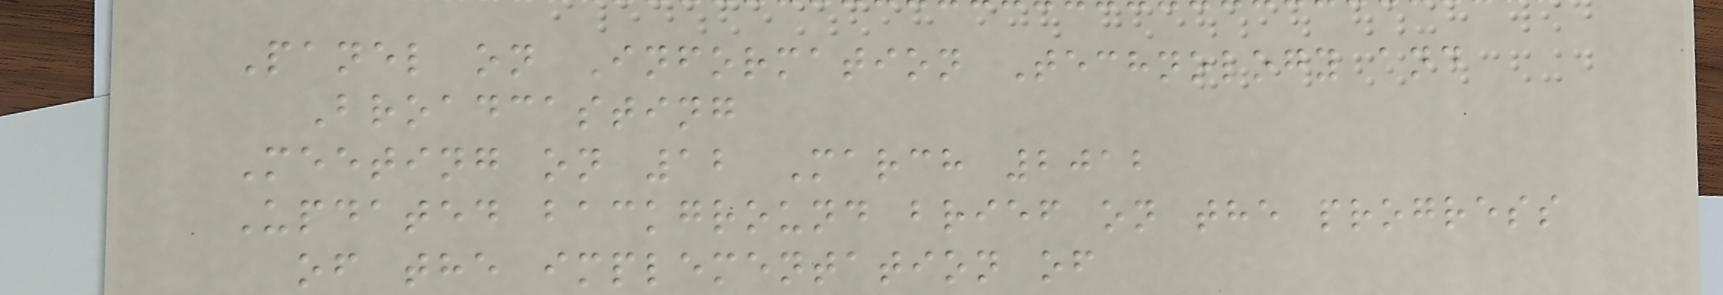Panel on Information Technology and
Broadcasting
Meeting on 12 March 2012
Updated background brief on the progress
of the implementation of
